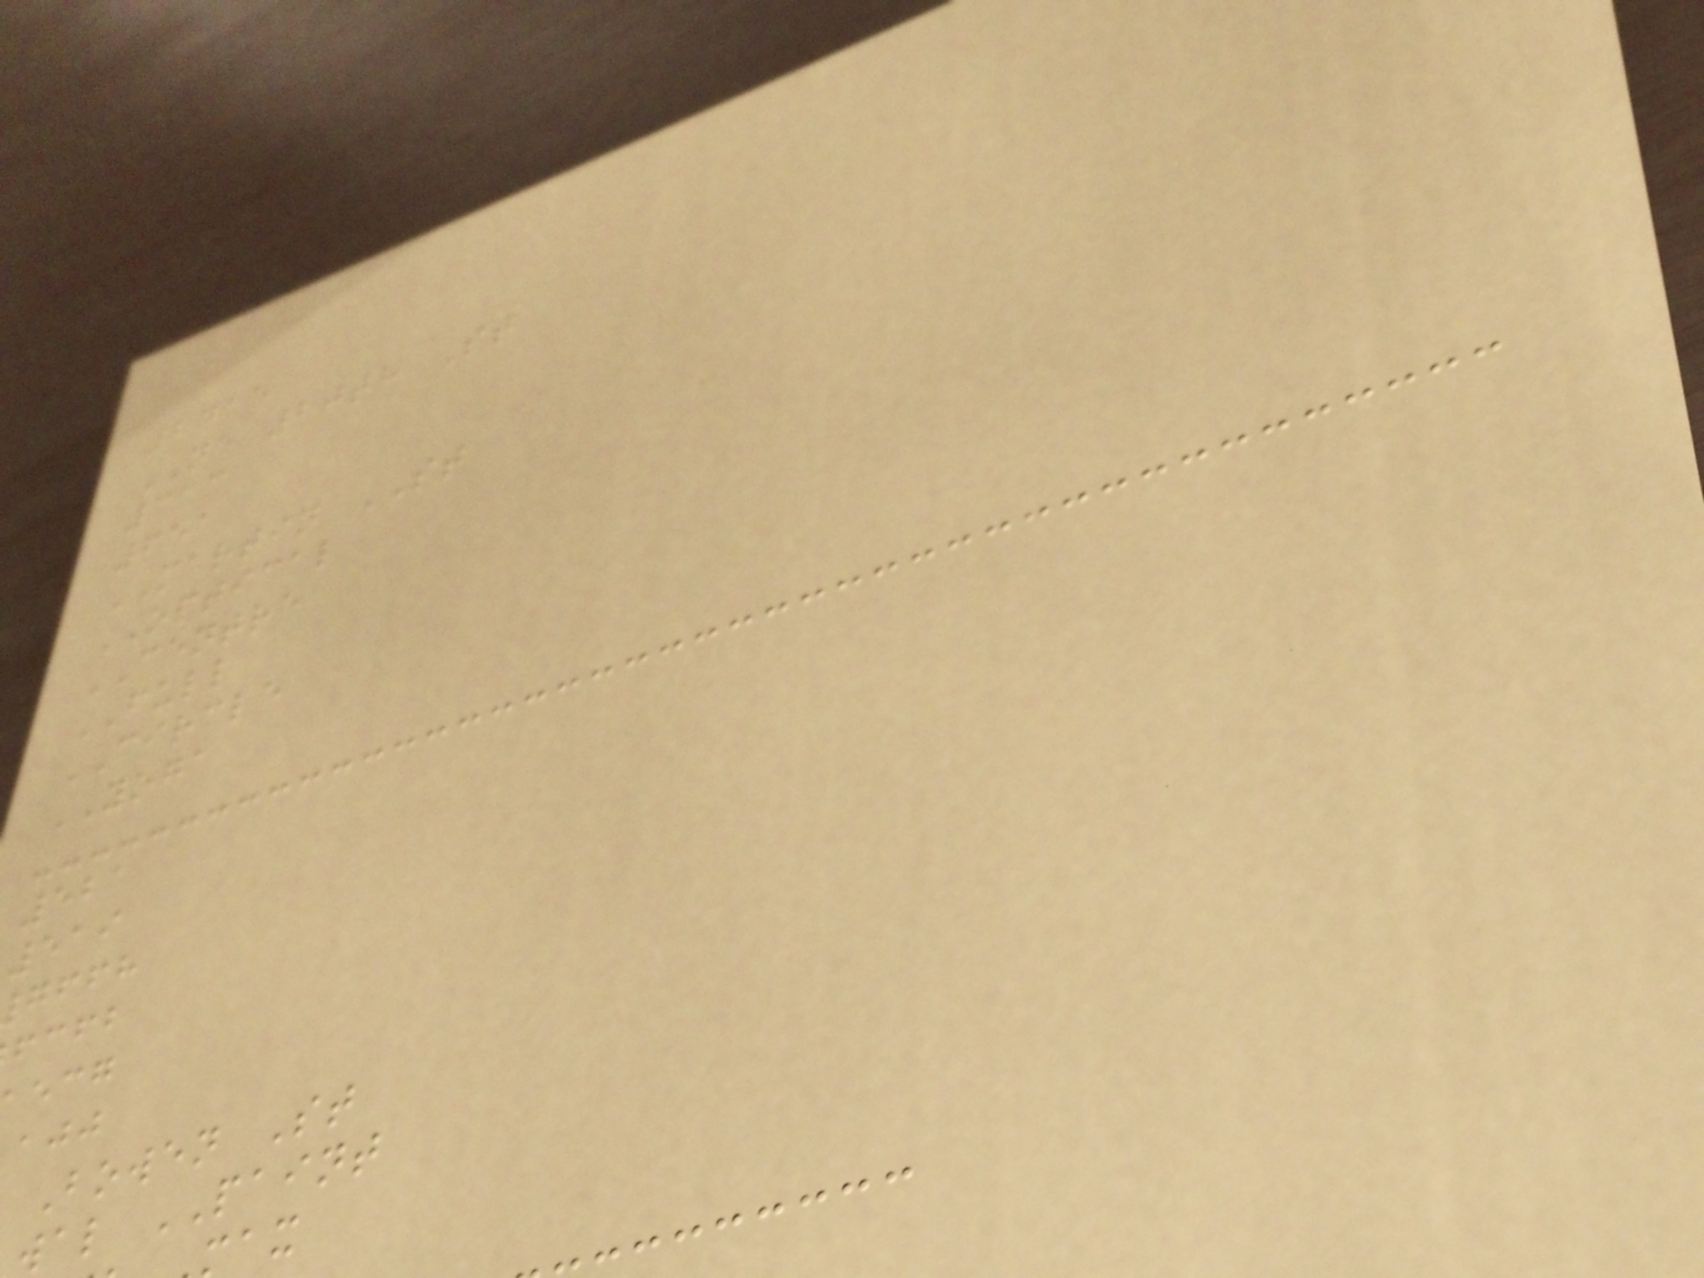2415
NE 20th St
313
651
MARTIN ST
OPTICAL
CENTRE
FULL
CIRCLE
YOGA
521
519
gffh
fcfb
Bowen St
wal PAINT
